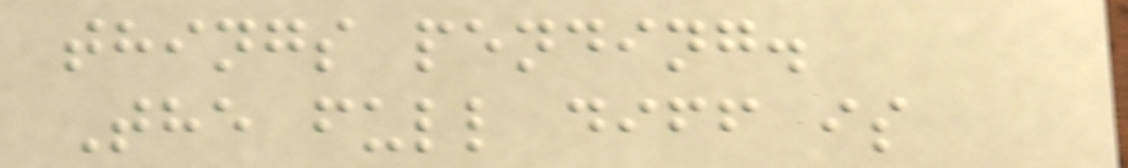things pending.
The full diff is
